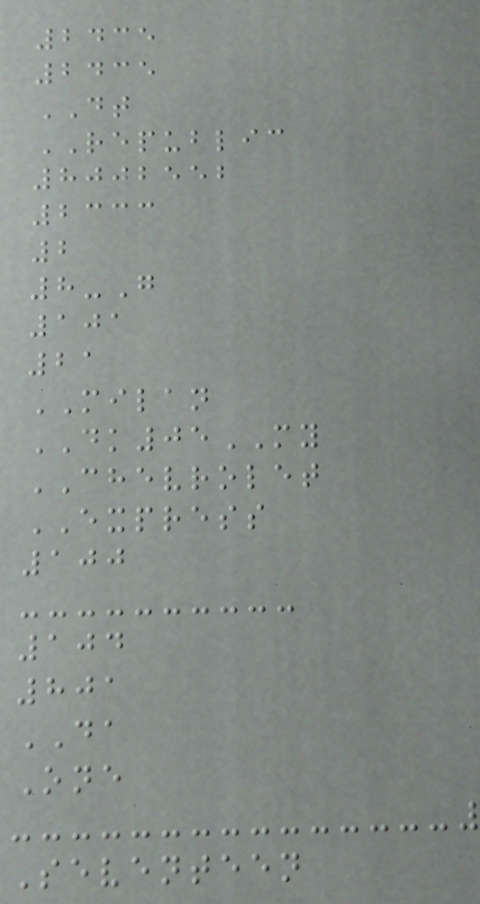2435
2435
DT
REPUBLIC
8002552
2333
2
8-G
101
21
MILAN
DK05MY
CHEVROLET
EXPRESS
100
104
801
DA
One
Seventeen
